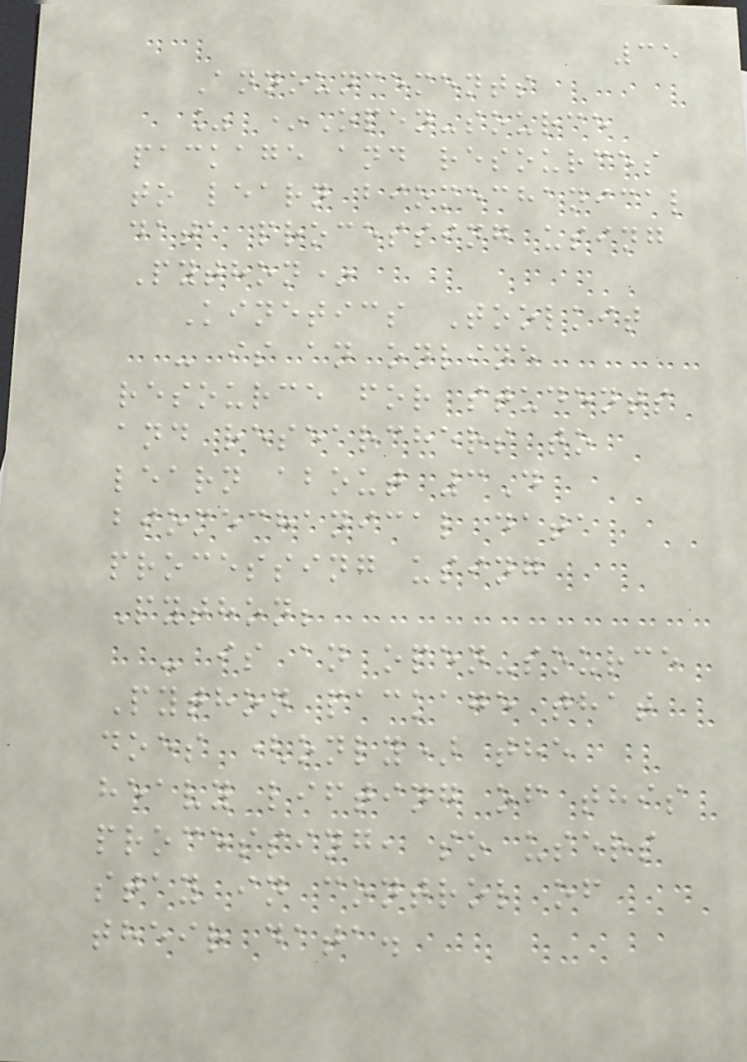35
Announcements
% *Open-source
package and resources
to learn biomechanical
data processing using
Python*
Kinetics Toolkit
- is an online
resource for students
and researchers to
learn about 3D
biomechanical data
processing using
Python;
- is an open-source
Python package that
does (only) the
heavy lifting of this
processing, so users
stay in control of
their data.
